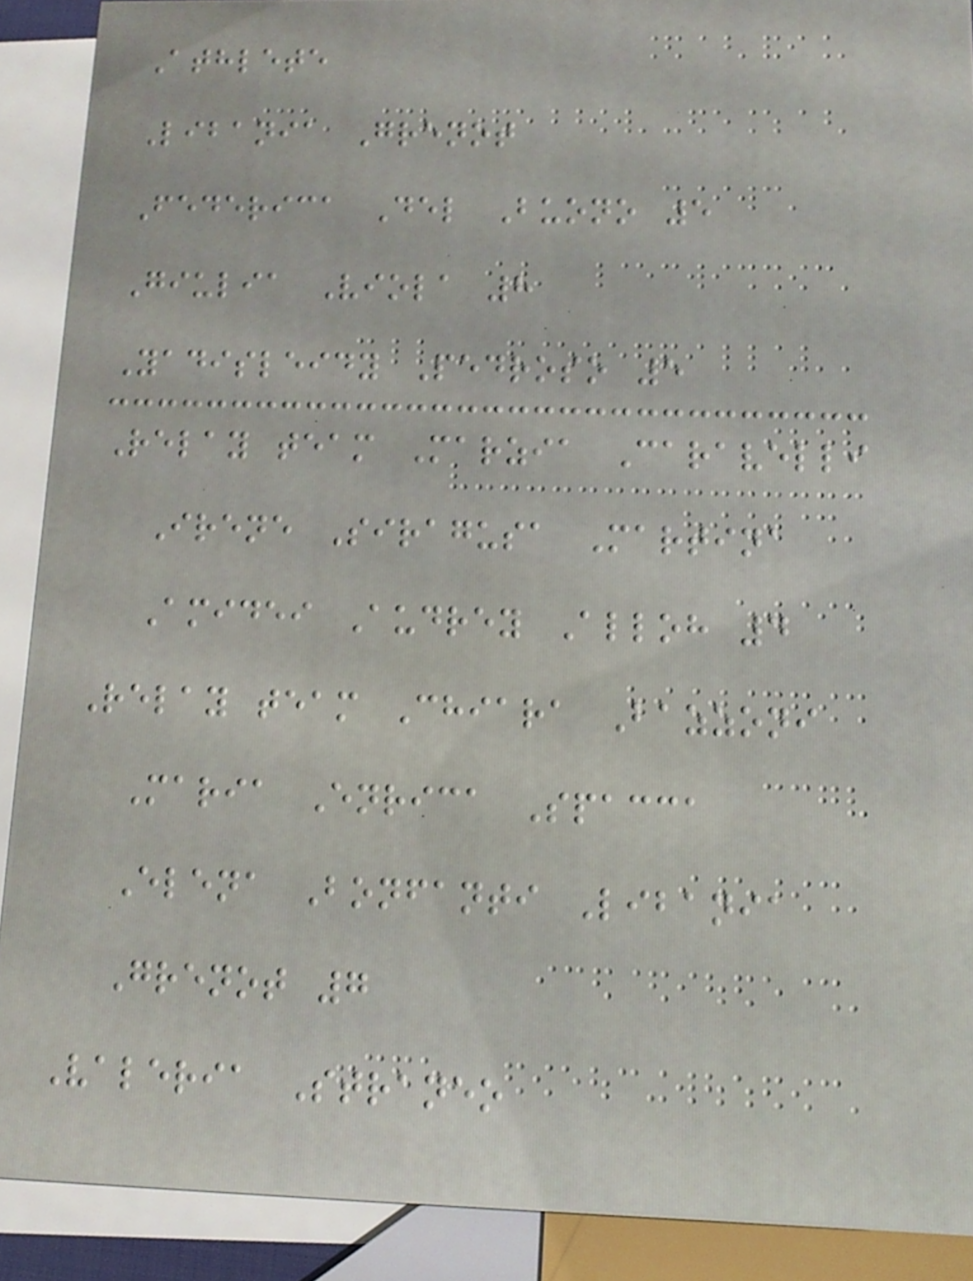Athlete
Libania Grenot
Federica Del Buono 5
Giulia Viola 8
Yadisleidy Pedroso 5
Relay team Marzia Caravelli
Irene Siragusa Martina
Amidei Audrey Alloh 4
Relay team Chiara Bazzoni
Maria Enrica Spacca
Elena Bonfanti Libania
Grenot 7
Valeria Straneo
